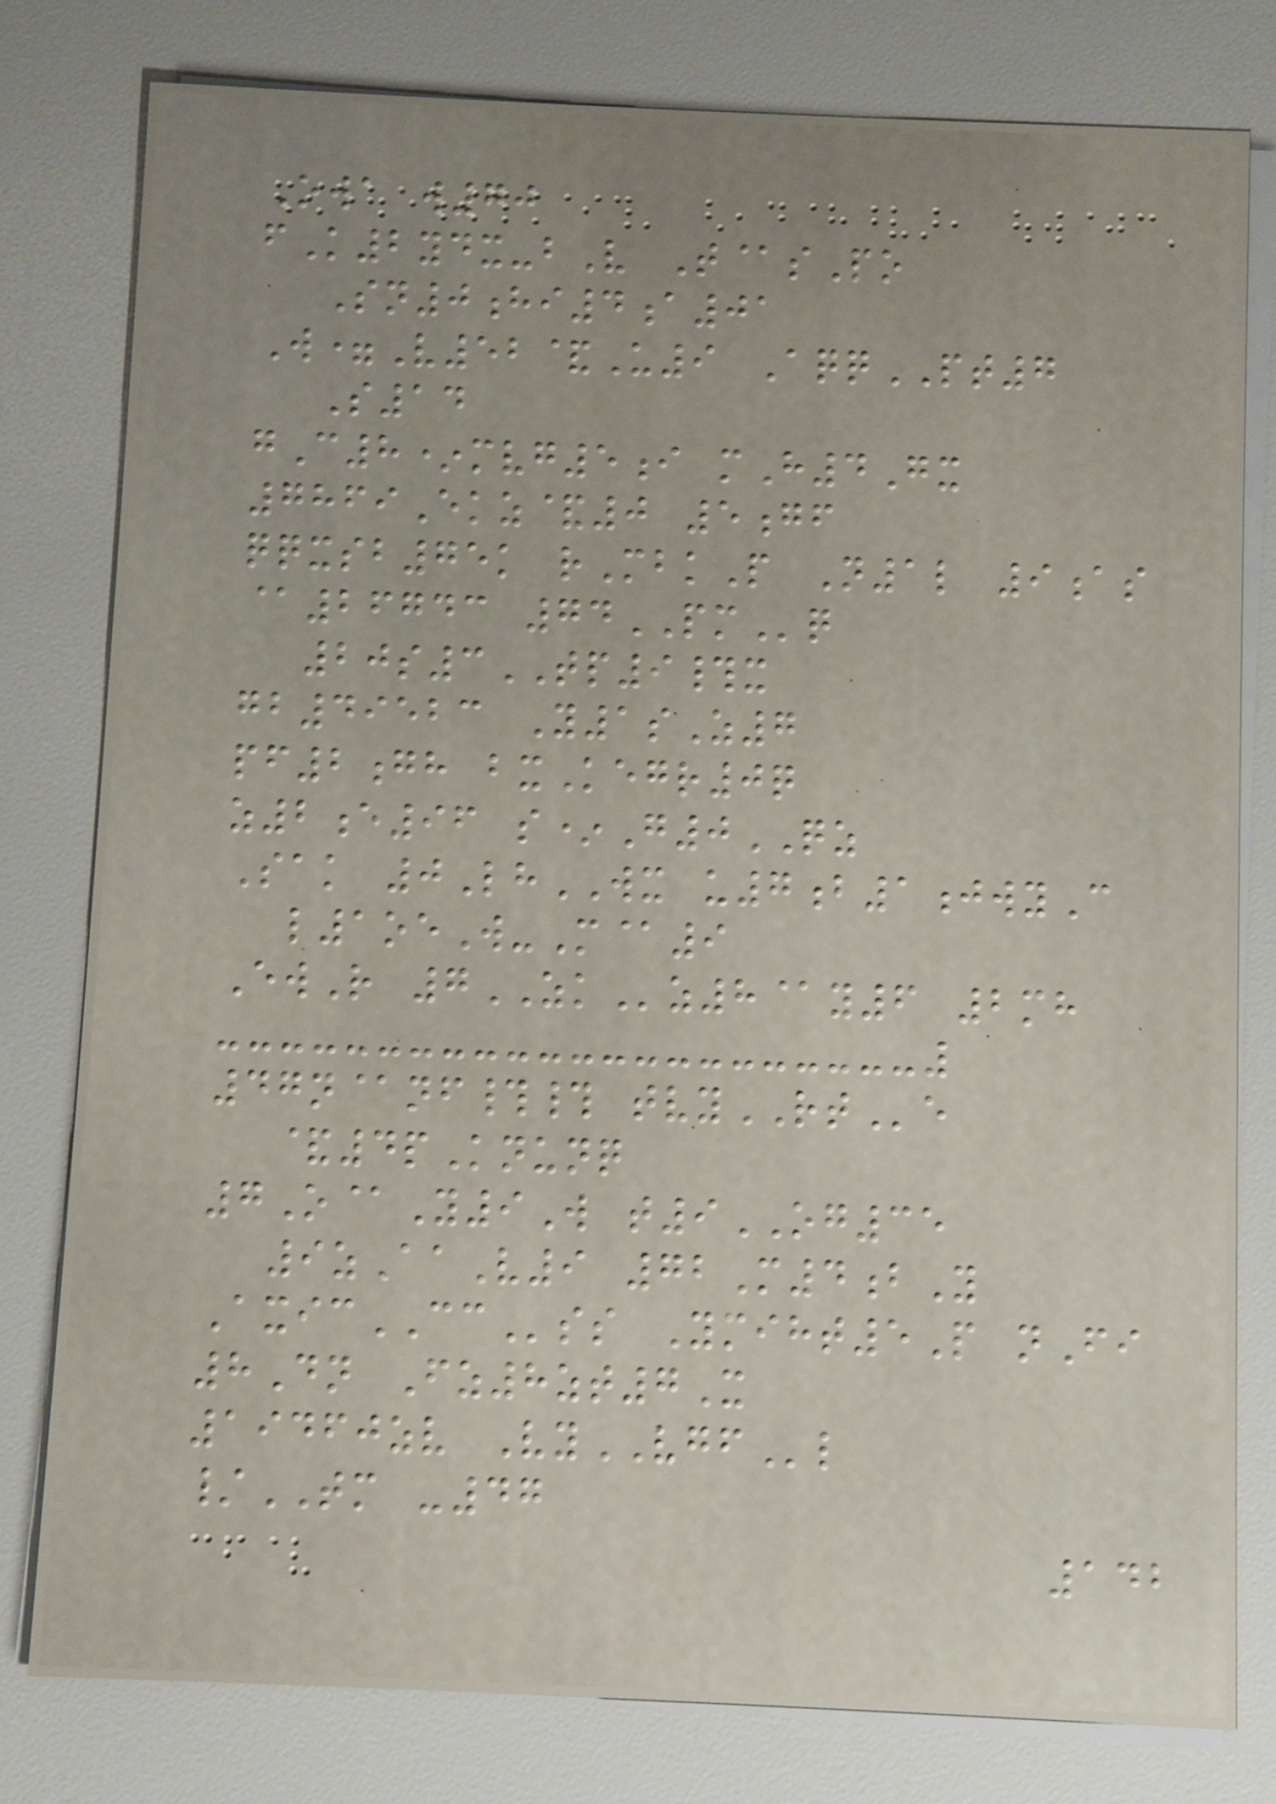Owa w70
fK2ydx-bV T@sPo
Sn0hi4a01
W=V52&U9 AqqPT7
S14
gC8*mvg5i mH4Gx
7869Ekz&0 5gf
qqxsb75k rMbkP N1l 9as
@26743 74PMq
20s3TP9#x
gb49523 Y1sZ7
pf2gh bxKegr0q
z2e96 s*G0QZ
Sak 0LhWX u7b1jwyC
l1oeW-M@9
EwR 7ZKz8@y6 2mh
47n@nf## tvyRTe
&4pKnunq
7O@Y9W t9OG35
9zAaV9 72M4bY
AxicCCss Ymiht5P nFi
8Dn Fz8zt7X
19460zv VyVGFl
/TM -47
142
